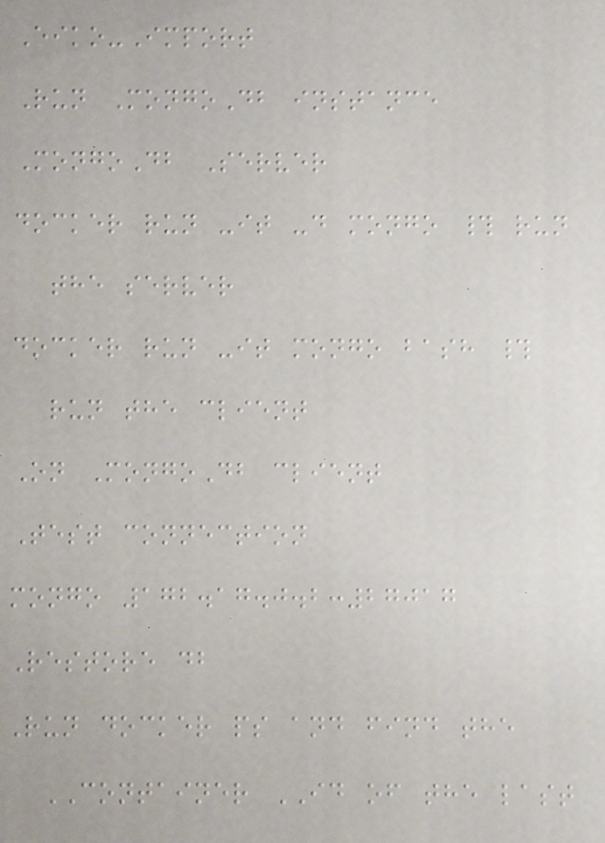Eiko-Import
Run MongoDb instance
MongoDb Server
docker run -it -d mongo # run
the server
docker run -it mongo bash #
run the client
On MongoDb client
Test connection
mongo 172.17.0.2:27017
Restore db
Run docker ps and find the
CONTAINER ID of the last
